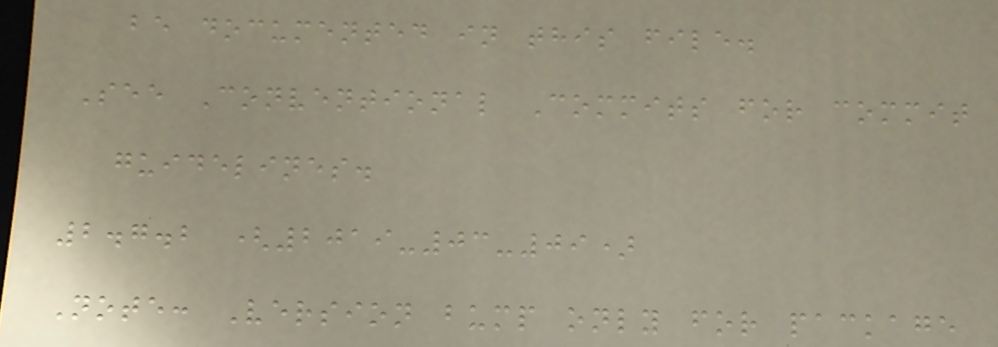be documented in this file.
See Conventional Commits for commit
guidelines.
2.7.2 (2019-03-09)
Note: Version bump only for package
